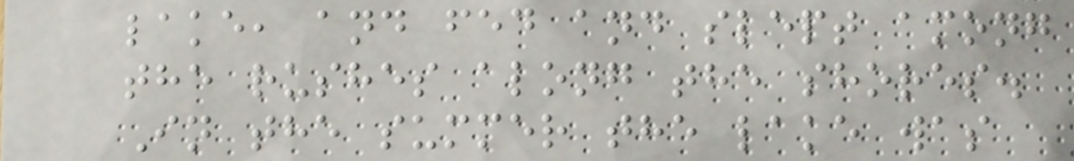lake, and fed and slept among
the rushes along the shores.
In the summer the lake was
